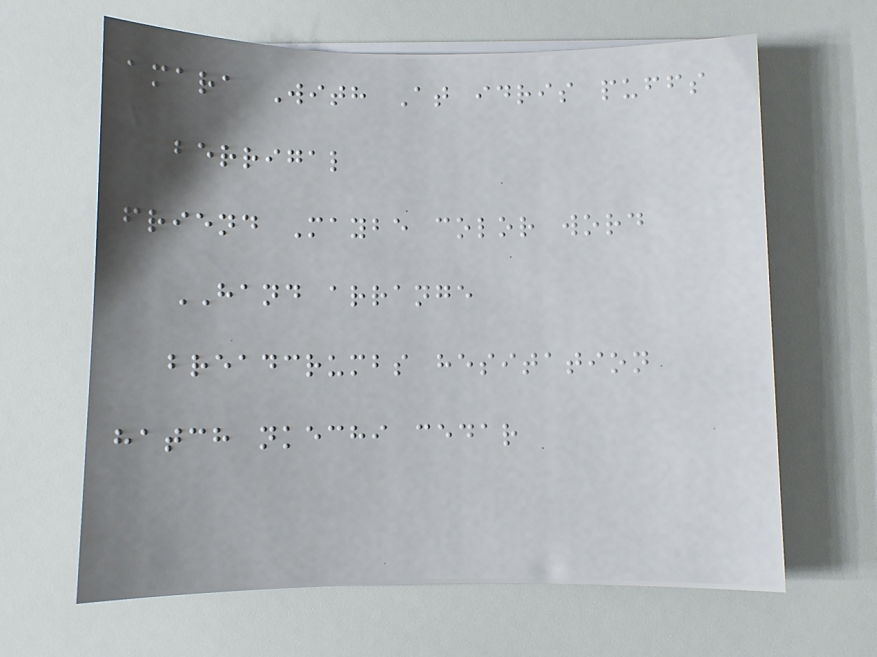amara With At idris puffs
berrigal
friend Maybe color word
HAND arrange
breadcrumbs hesitation
hatch nkechi cedar
